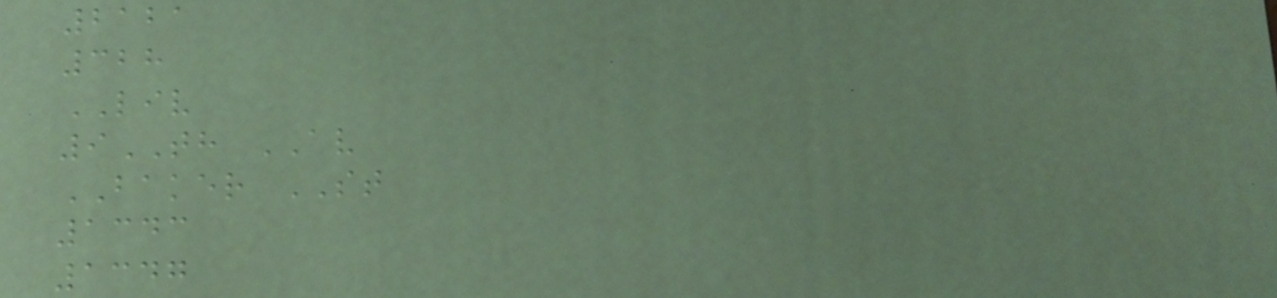2121
328
LIV
9TH AV
BAKER ST
1343
1347
